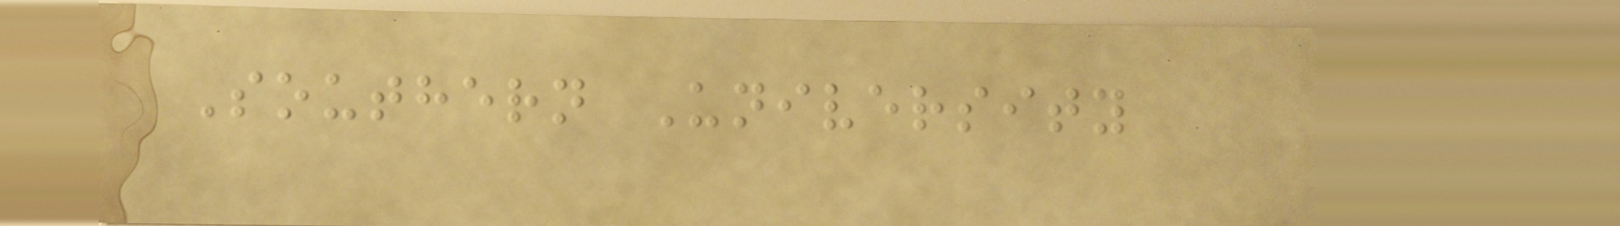Southern University
